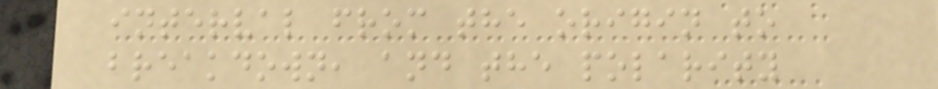interval from the origin to
breakdown, and the polarity
